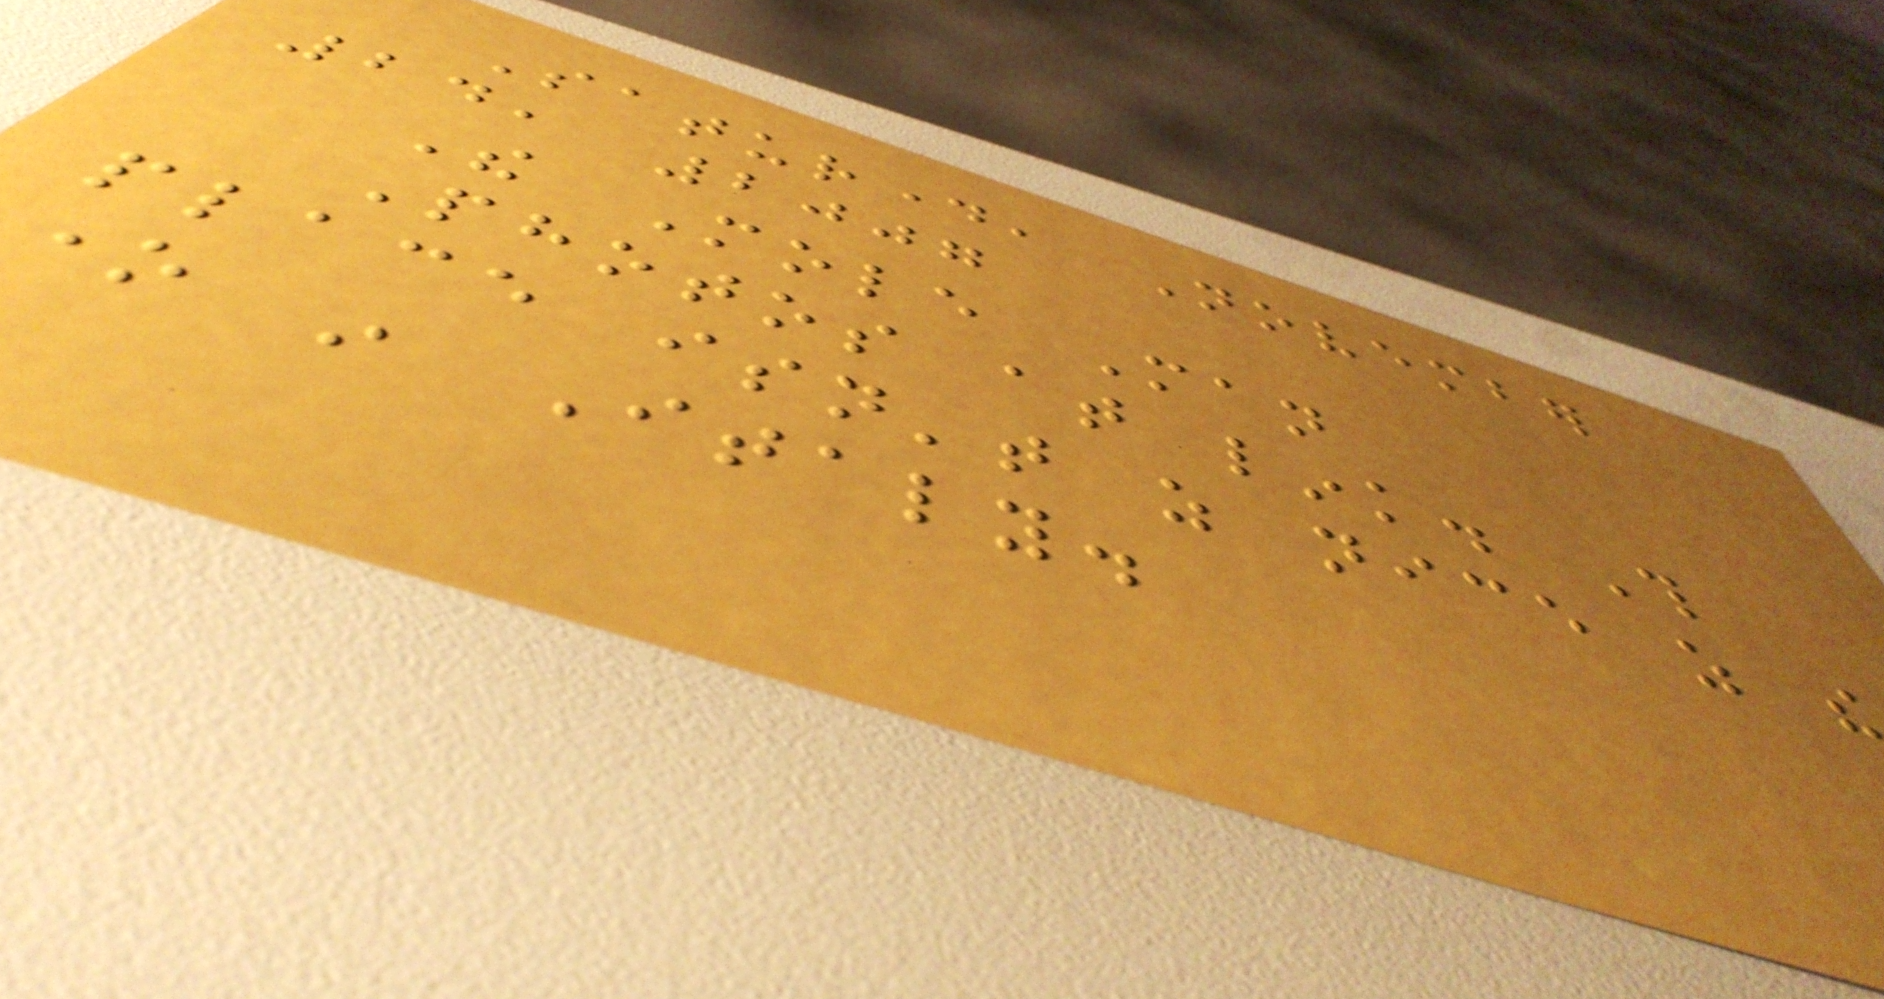Saturday, November
24, 2007
The Mole Man
Photos at link. This
place isn't as nice as the
one in Italy.
